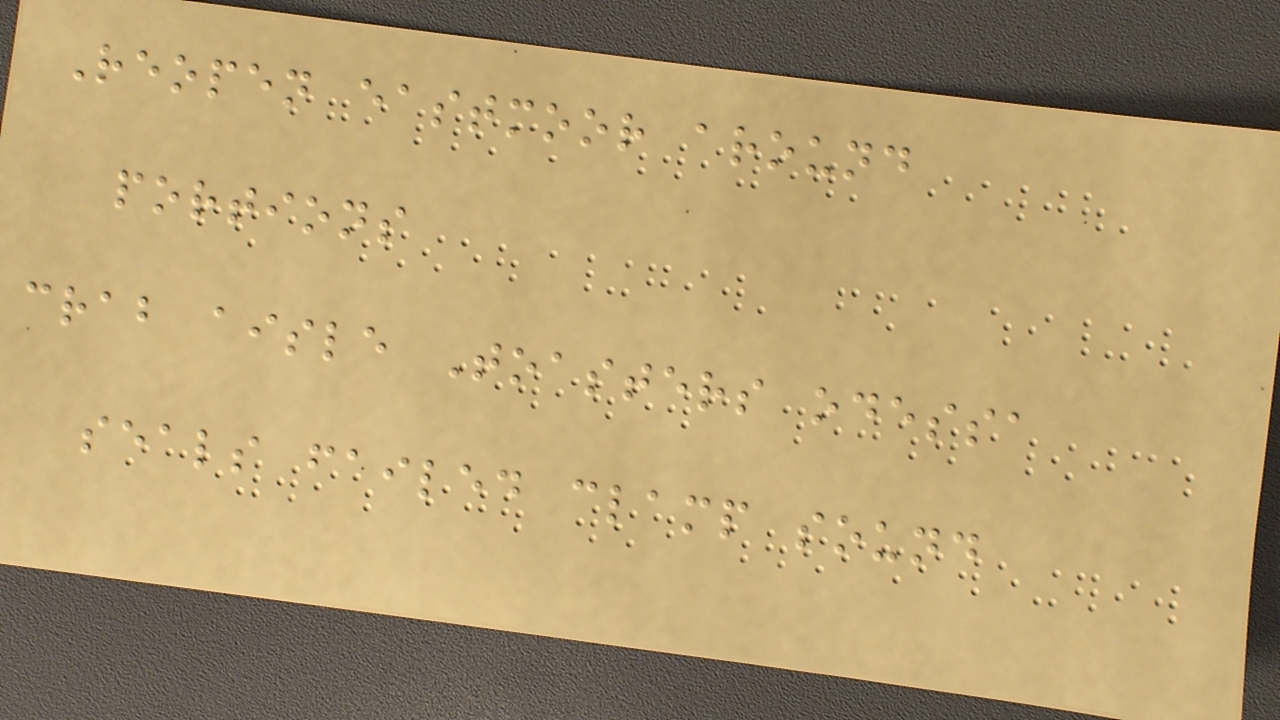Reopen eastmoor around
portions
crab aisle Toasters odessa
seals failed clamp sound
